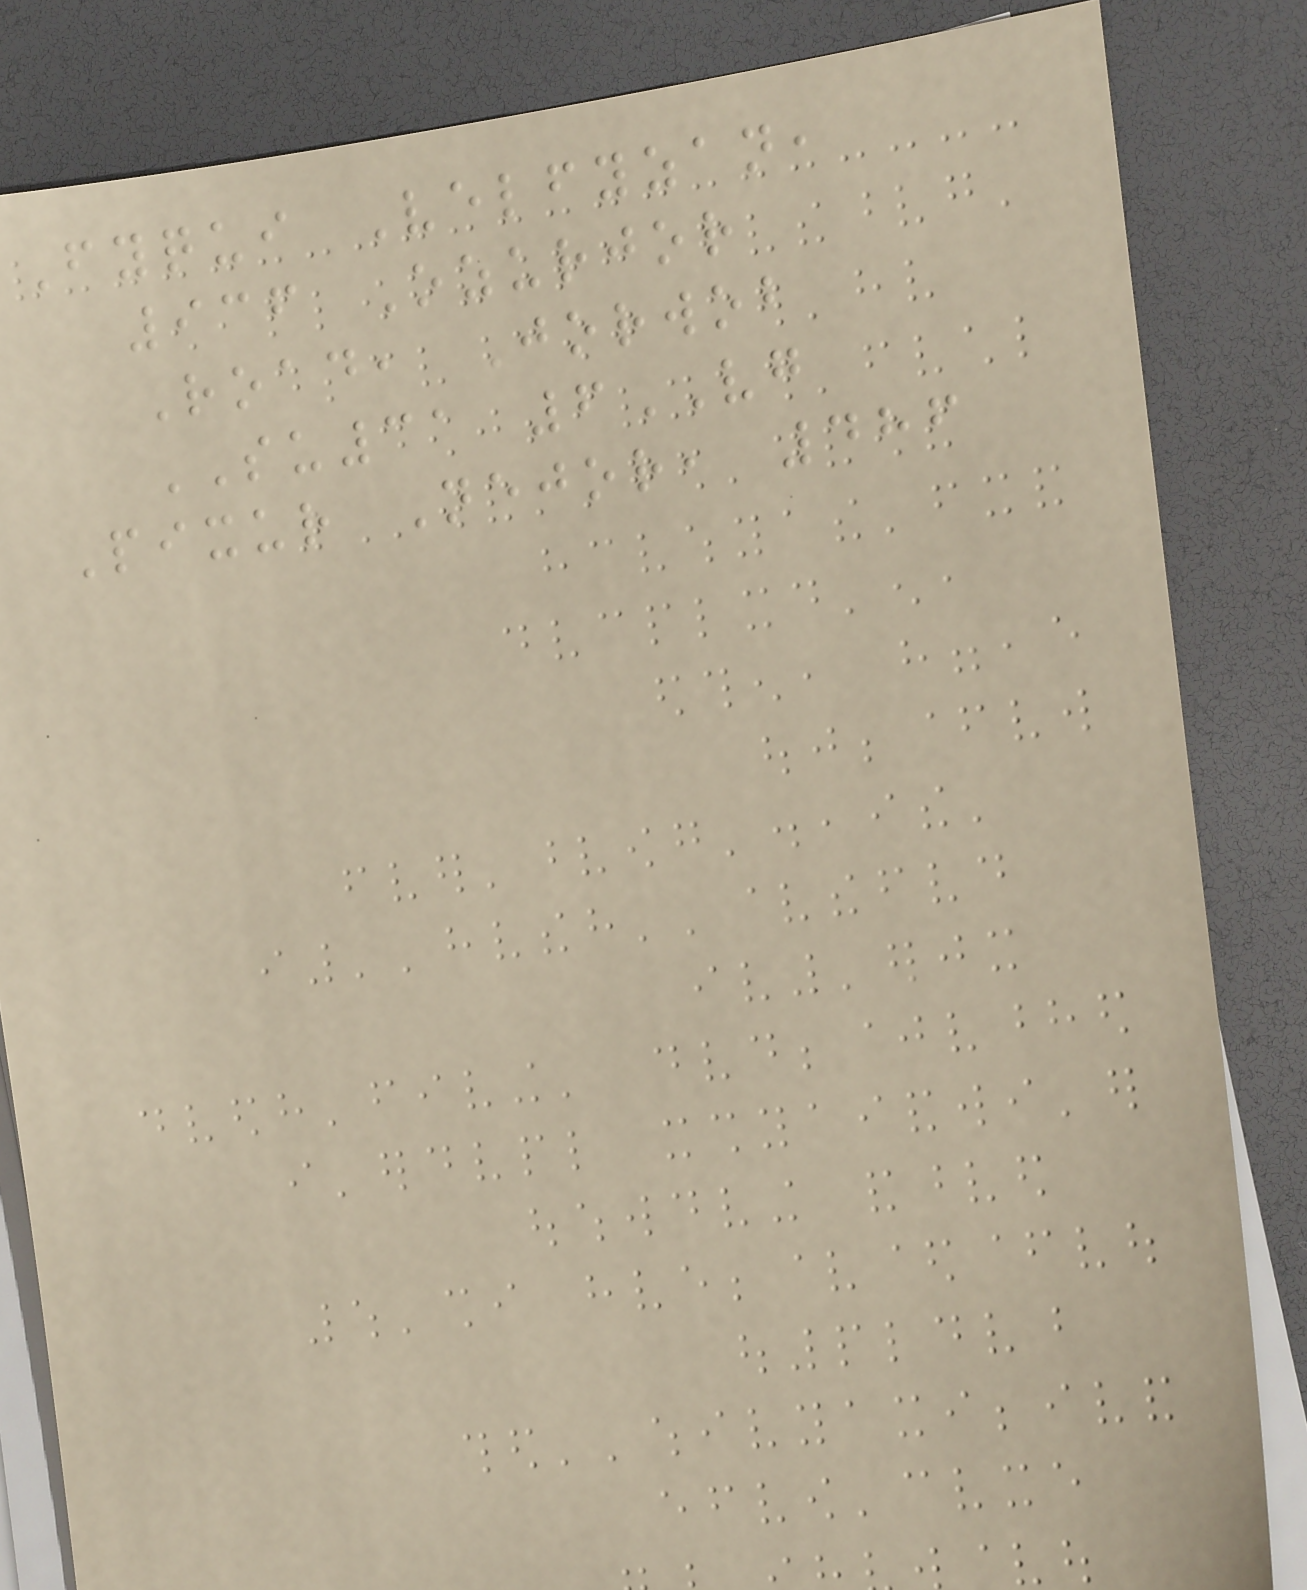Fyqui Velfyzan,
936 Ozurjor
Road, Jorwob
SU31 6VG
Pixur Nejor, 486
